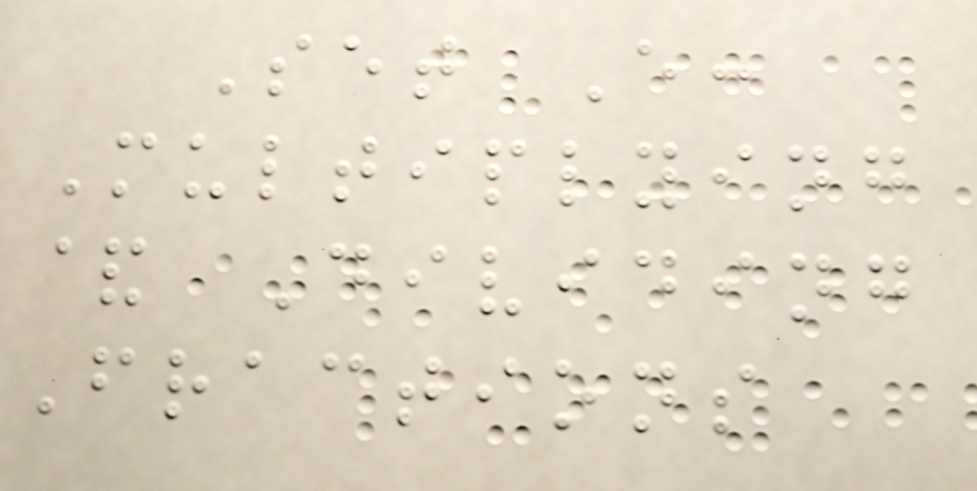Set E:
Multiplying
& Dividing
Fractions
